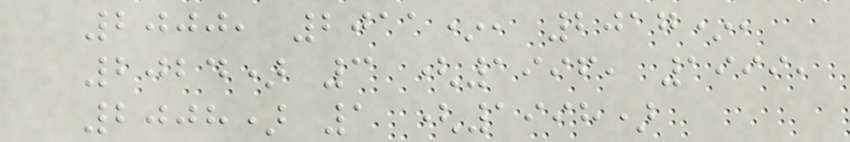2000, 2011*, 2017*,
2024) 3 (1996, 1999,
2008) 1 (1998)
